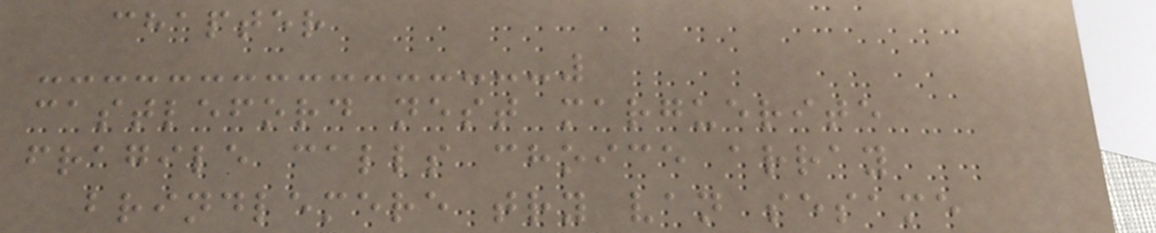chapter
castleford nest marguerite
fragile calls choice array
brindlemere try van sesame
